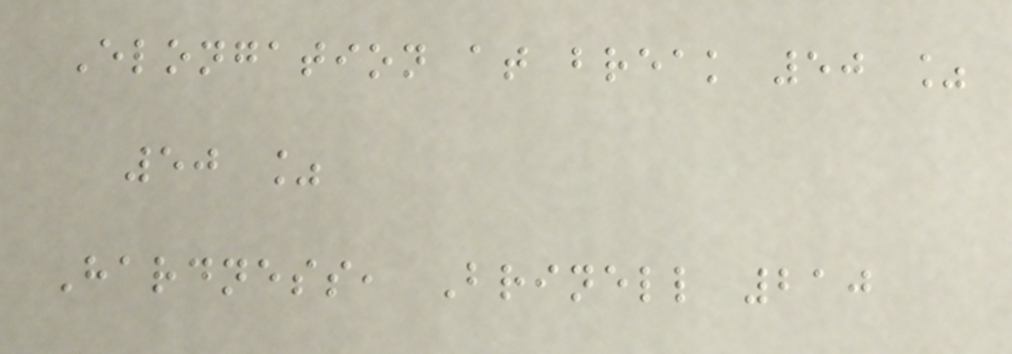Elongation at break 50 %
50 %
Hardness, Brinell 210
